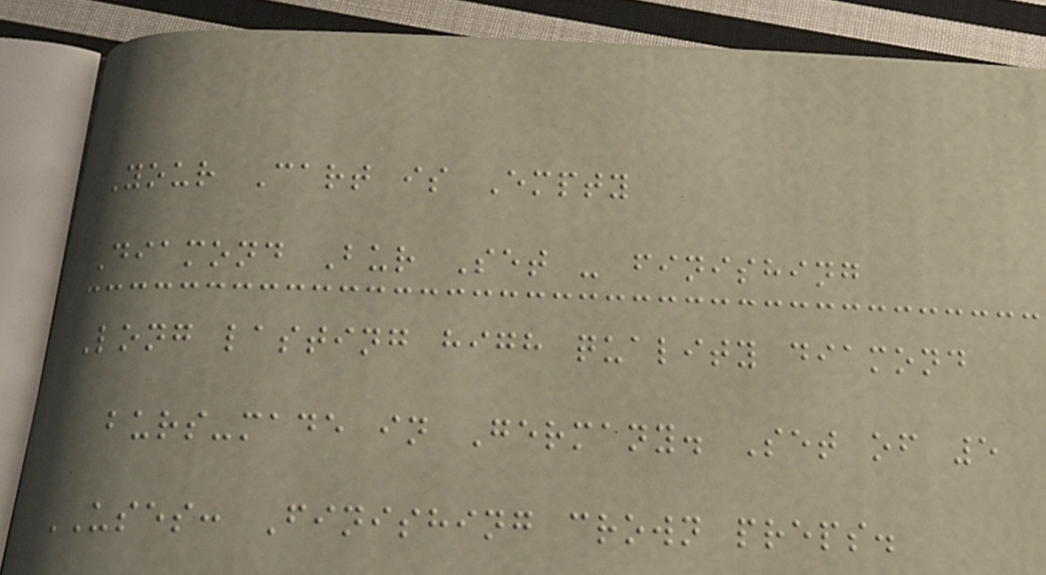Your Cart is Empty
Diamond Bur Set - finishing
Long lasting high quality diamond
burs-made in Germany. Set of 5
USES: Finishing crown preps.
